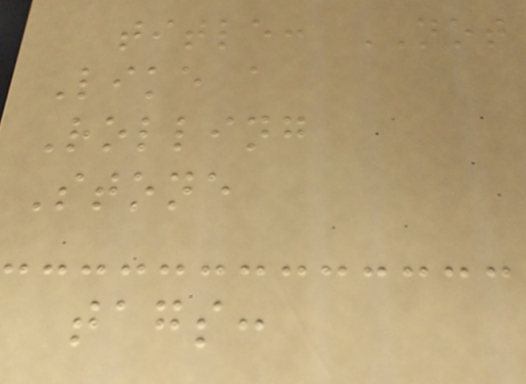title: NOT
Like a
Rolling
Stone
tags:
